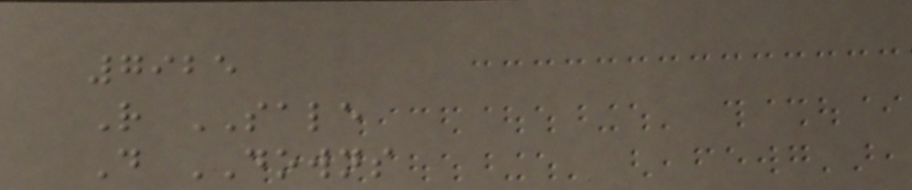7925
R SALE
D DOWNS
